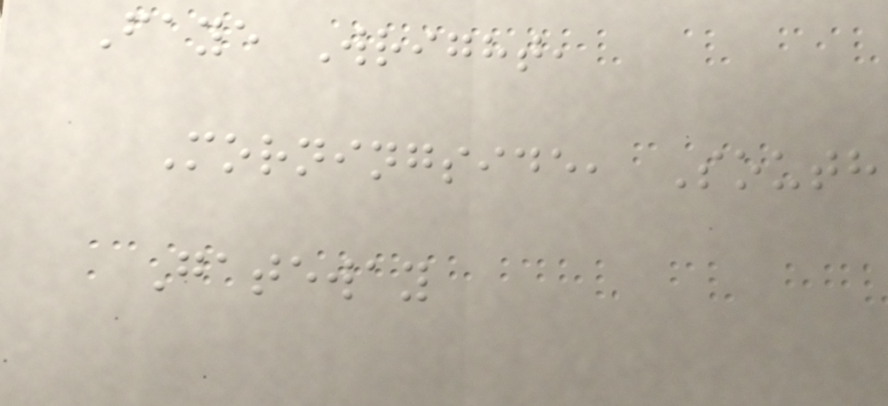Faye Wright,
Morningside, South
Gateway
